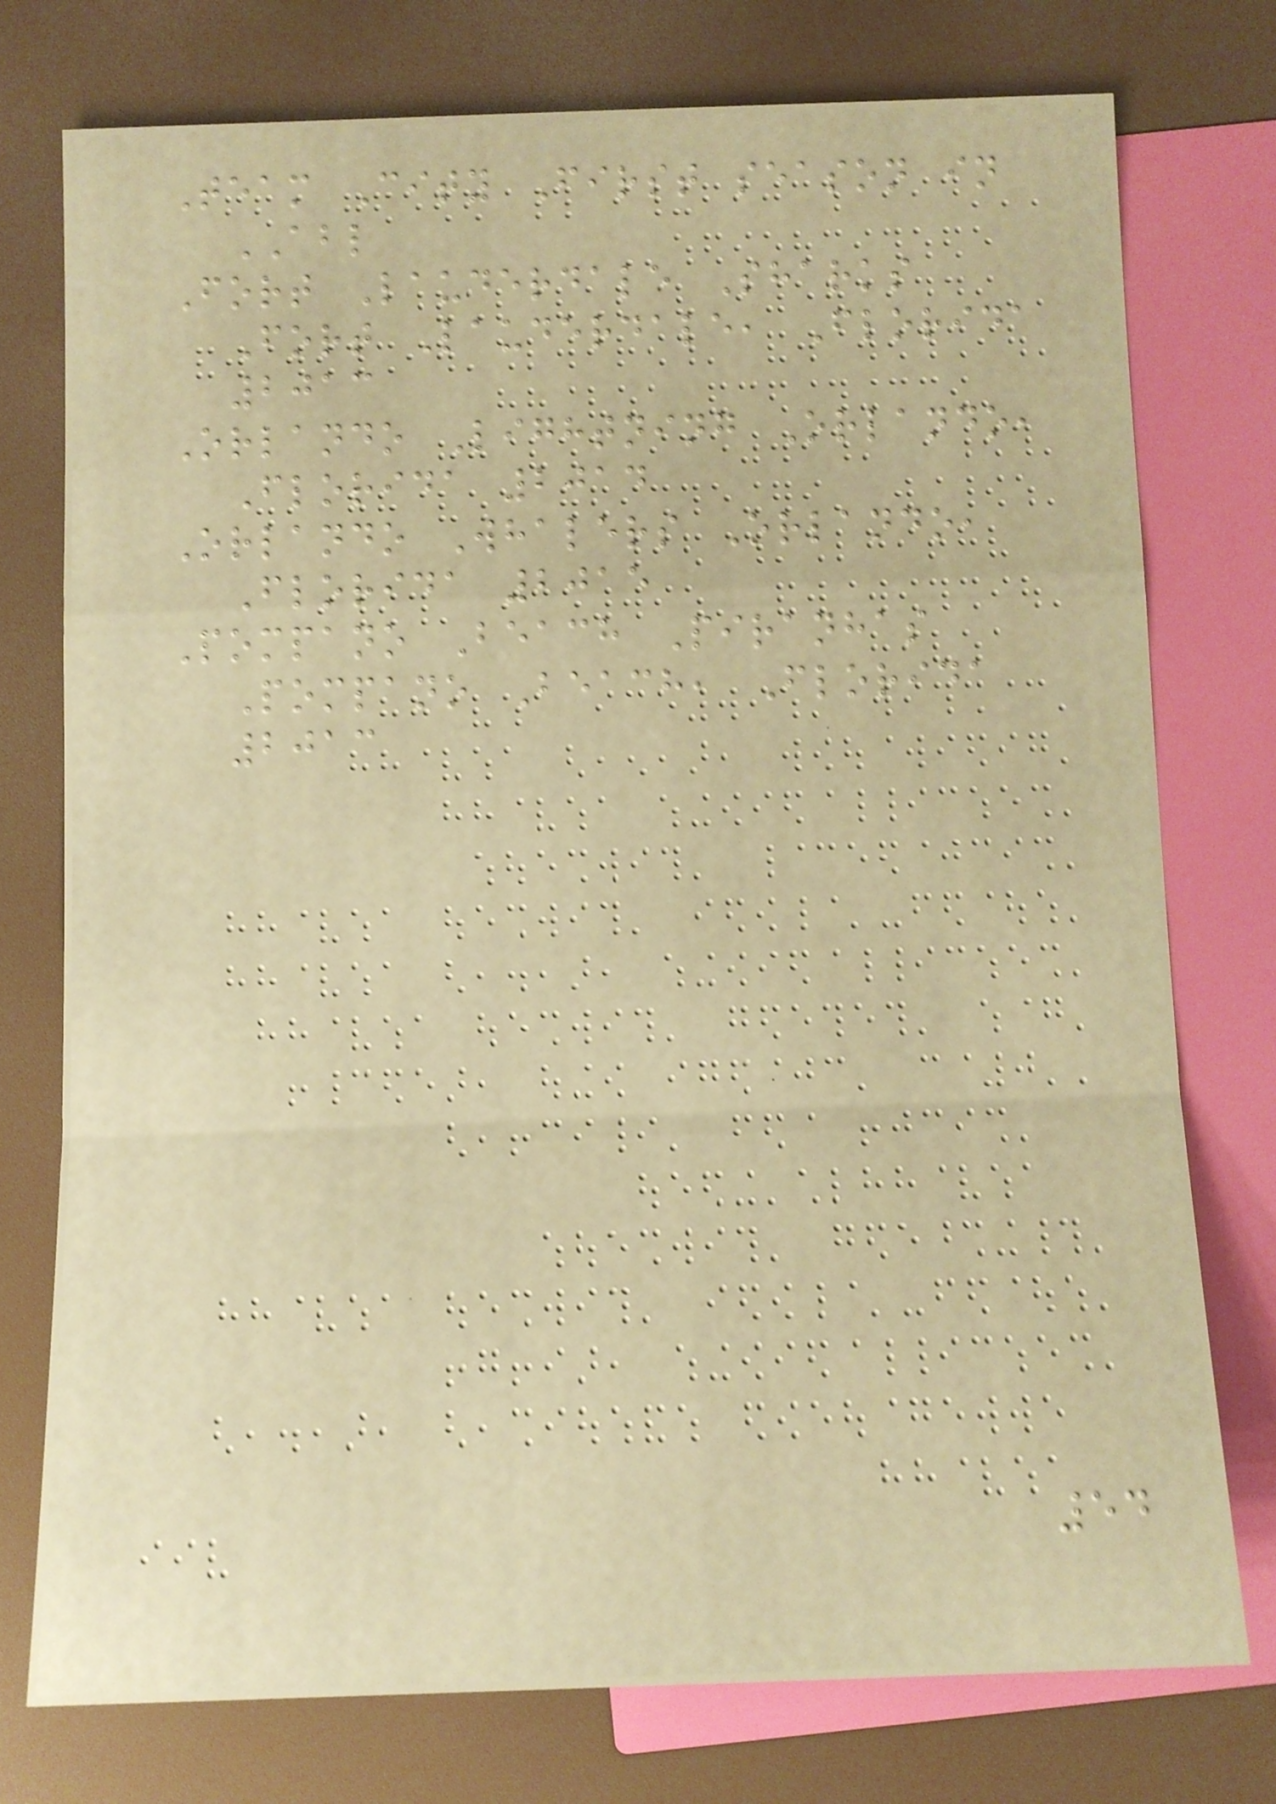Team City First season in
ABL
Fort Lauderdale Sharks
Fort Lauderdale, Florida
2013
Orlando Lightning Orlando,
Florida 2014
Orlando Whalers Orlando,
Florida 2015
Pompano Beach Piranhas
Pompano Beach, Florida
2013
54
